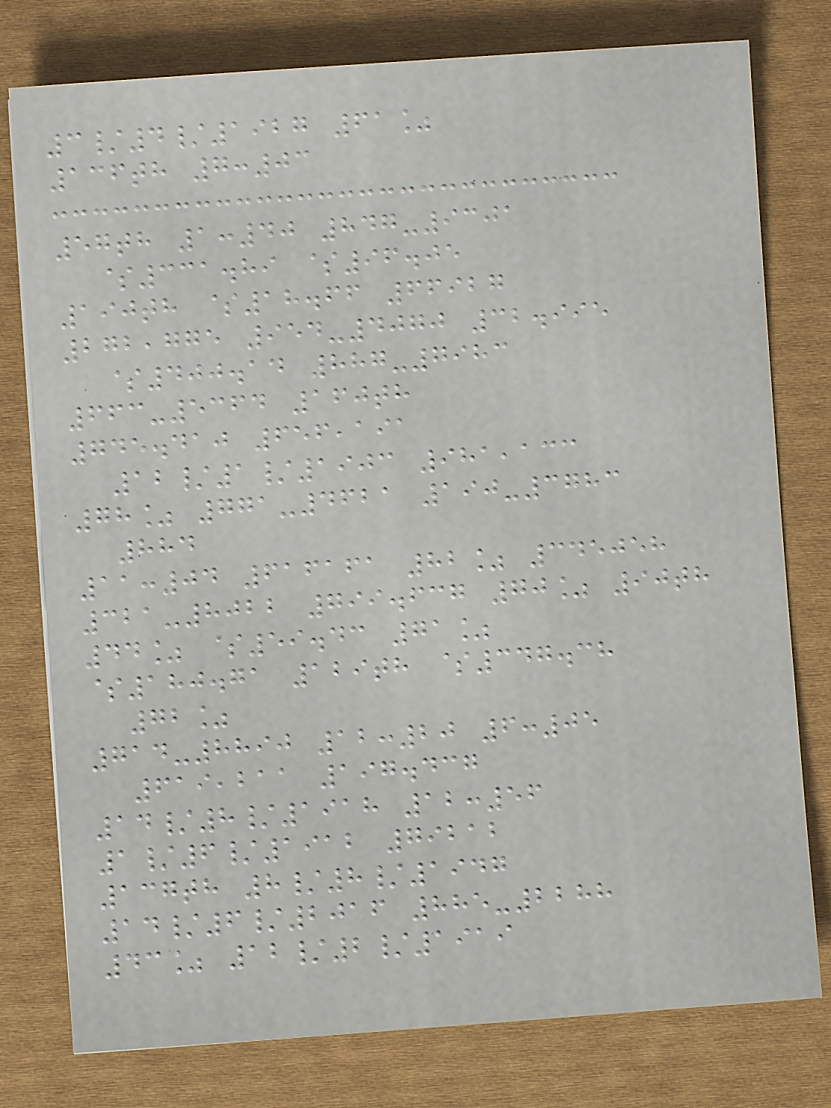3/4/1927 61%
136th 7:03
57th 1:40 847-9301
$331.89 $96.05
190th $18.66 66927
272,775 954-4070 32.995
$400.14 887-7983
663-5364 160th
745.410 656,191
12/1/1903 981,133
78% 771-4621 190-3783
884
11:04 616161 82% 345058
321-8022 799.637 70% 90th
44% $59.43 71%
$180.71 129th $347.38
72%
714-8890 12:20 6:05
619,211 197.437
14/8/1918 12:56
1/6/1912 79212
137th 8/8/1947
14/6/2016 885-2288
43% 12/2/1919
